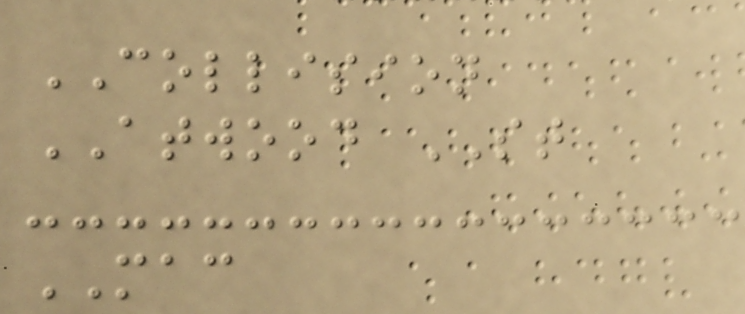COLLISION
ATWOOD ST
MAC
